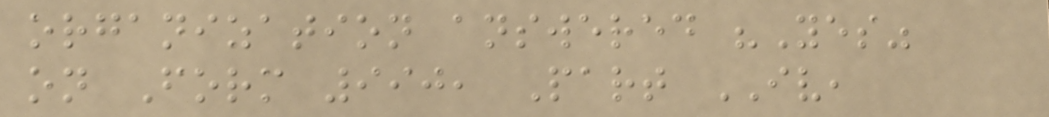organization answered "Yes"
on Form 990, Part IV,
